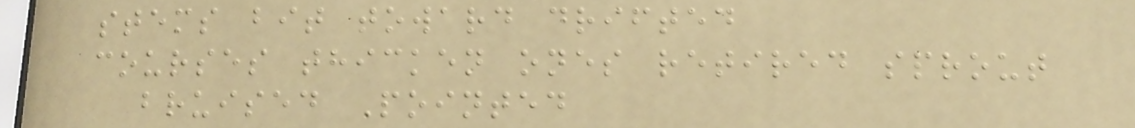stems bit toward drifted
courses thicken ones retired sprout
bruised Pointed
